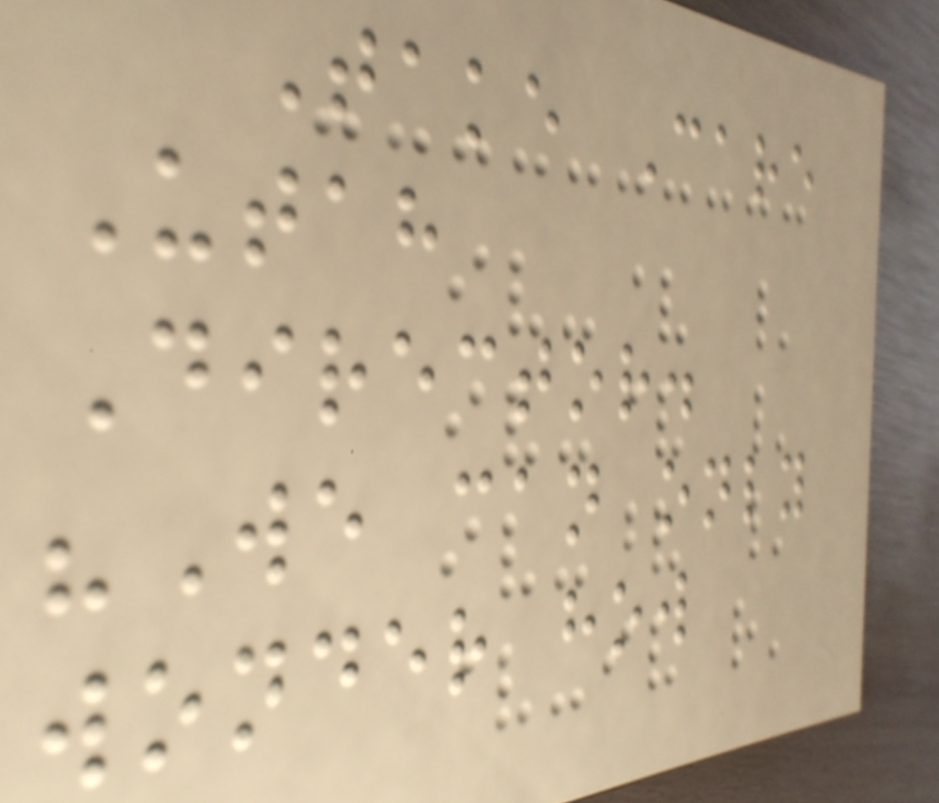Take Care
Utah
Director.
"We can only
wonder how
